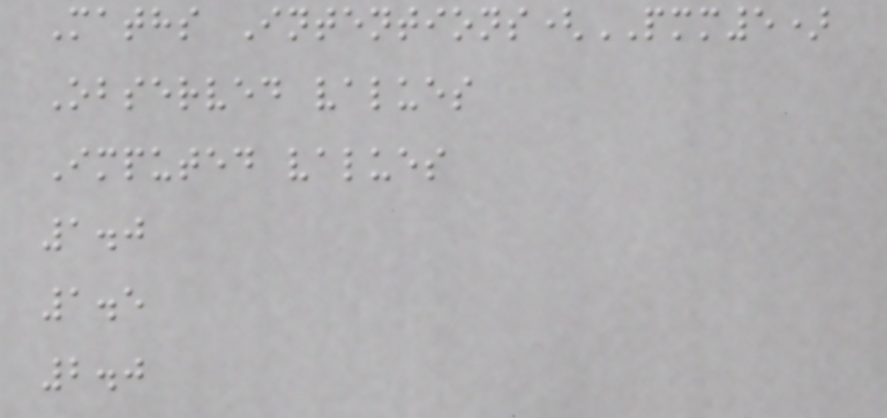Maths Intentions(PMM5)
Observed values
Imputed values
1.0
1.5
2.0
